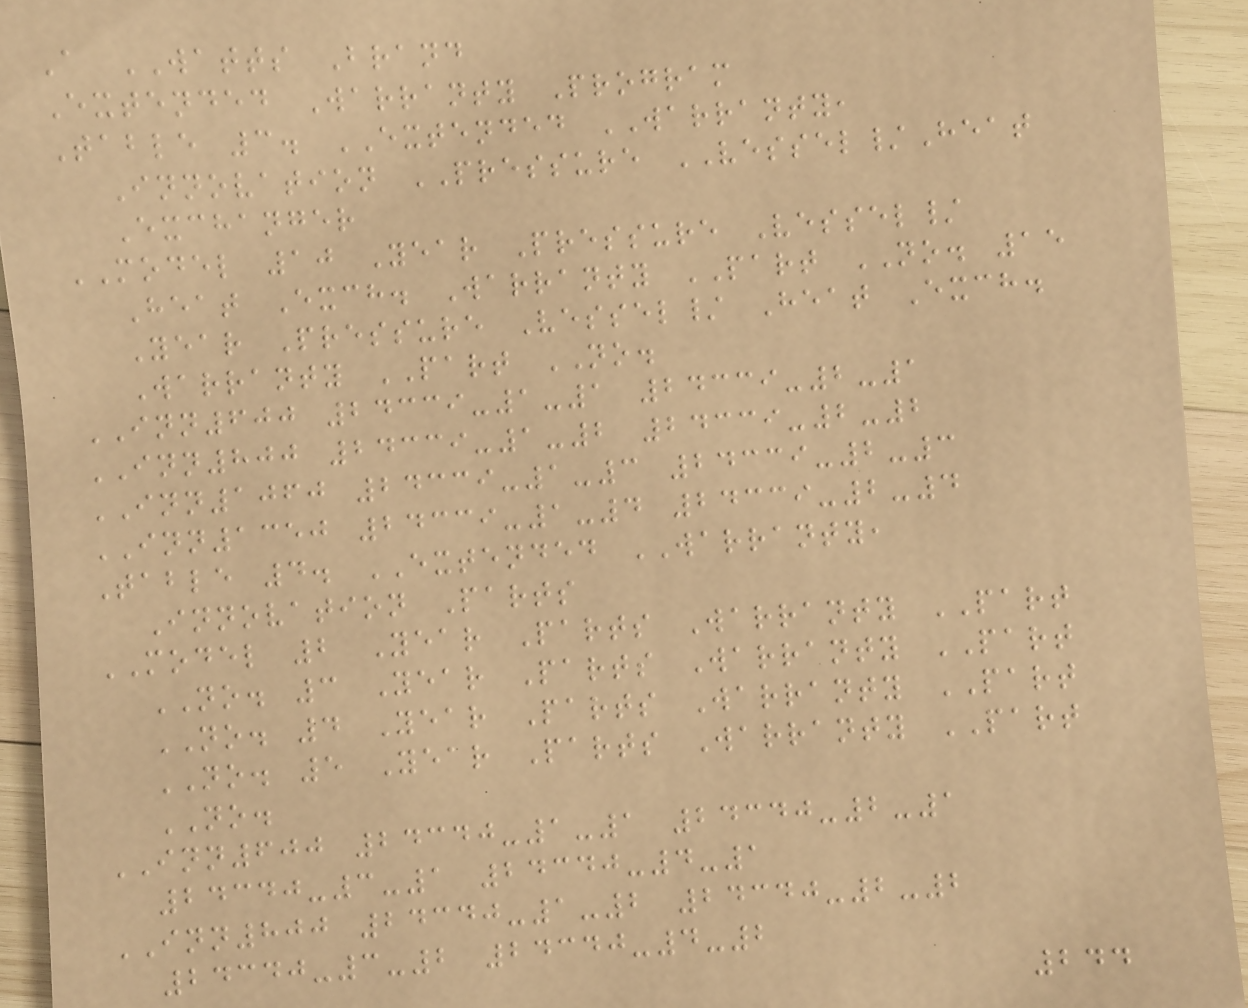A WATTS Brand
Extended Warranty Program
Table 3. EXTENDED WARRANTY,
Innovation PRESSURE VESSEL/Heat
Exchanger
MODEL 10 Year Pressure Vessel/
Heat Exch. Warranty PART NO. 15
Year Pressure Vessel/ Heat Exch.
Warranty PART NO.
INN600 24339-1-1 24339-2-1
INN800 24339-1-2 24339-2-2
INN1060 24339-1-3 24339-2-3
INN1350 24339-1-4 24339-2-4
Table 4. EXTENDED WARRANTY,
Innovation Parts
MODEL 2 Year Parts Warranty PART
NO. 3 Year Parts Warranty PART
NO. 4 Year Parts Warranty PART
NO. 5 Year Parts Warranty PART
NO.
INN600 24340-1-1 24340-2-1
24340-3-1 24340-4-1
INN800 24340-1-2 24340-2-2
24340-3-2 24340-4-2
244
